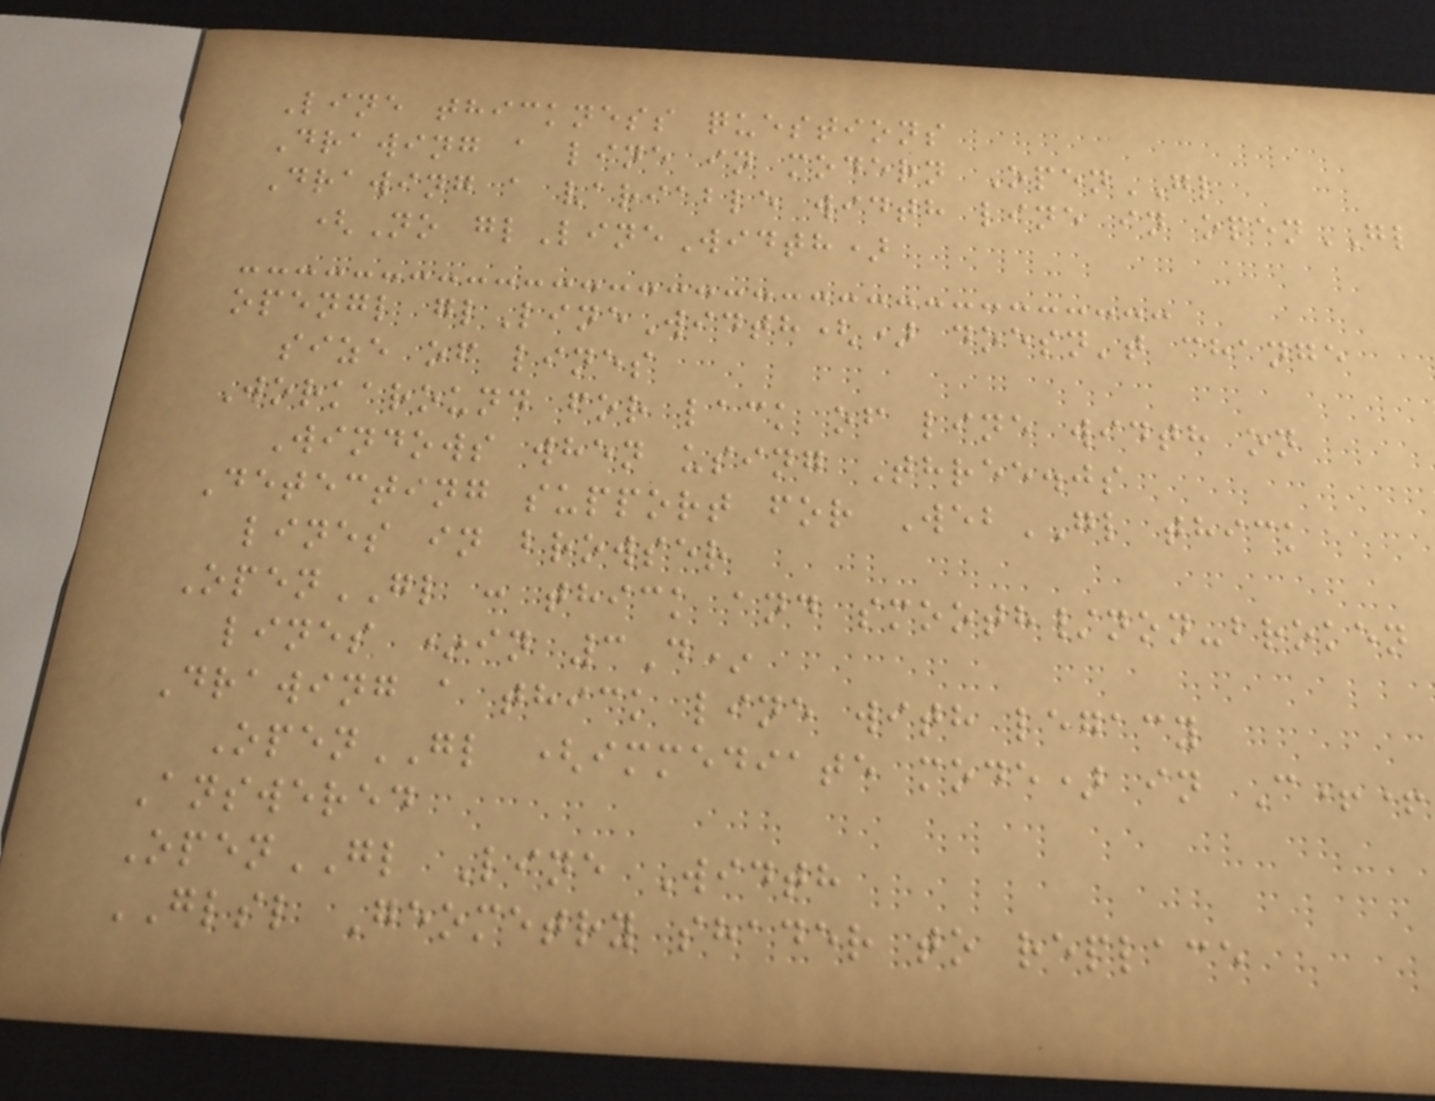Line thickness questions
Drawing a line in modern OpenGL
Drawing a variable width line in openGL
(No glLineWidth)
opengl glLineWidth() doesn't change
size of lines
Workaround for lack of line width on
Windows when using Three.js
Detecting support for WebGL thick
lines in browser
OpenGL : thick and smooth/non-broken
lines *in 3D*
Drawing a thick line with legacy
OpenGL (immediate mode) in C++
Answered
OpenGL Line Width
GLSL Geometry shader to replace
